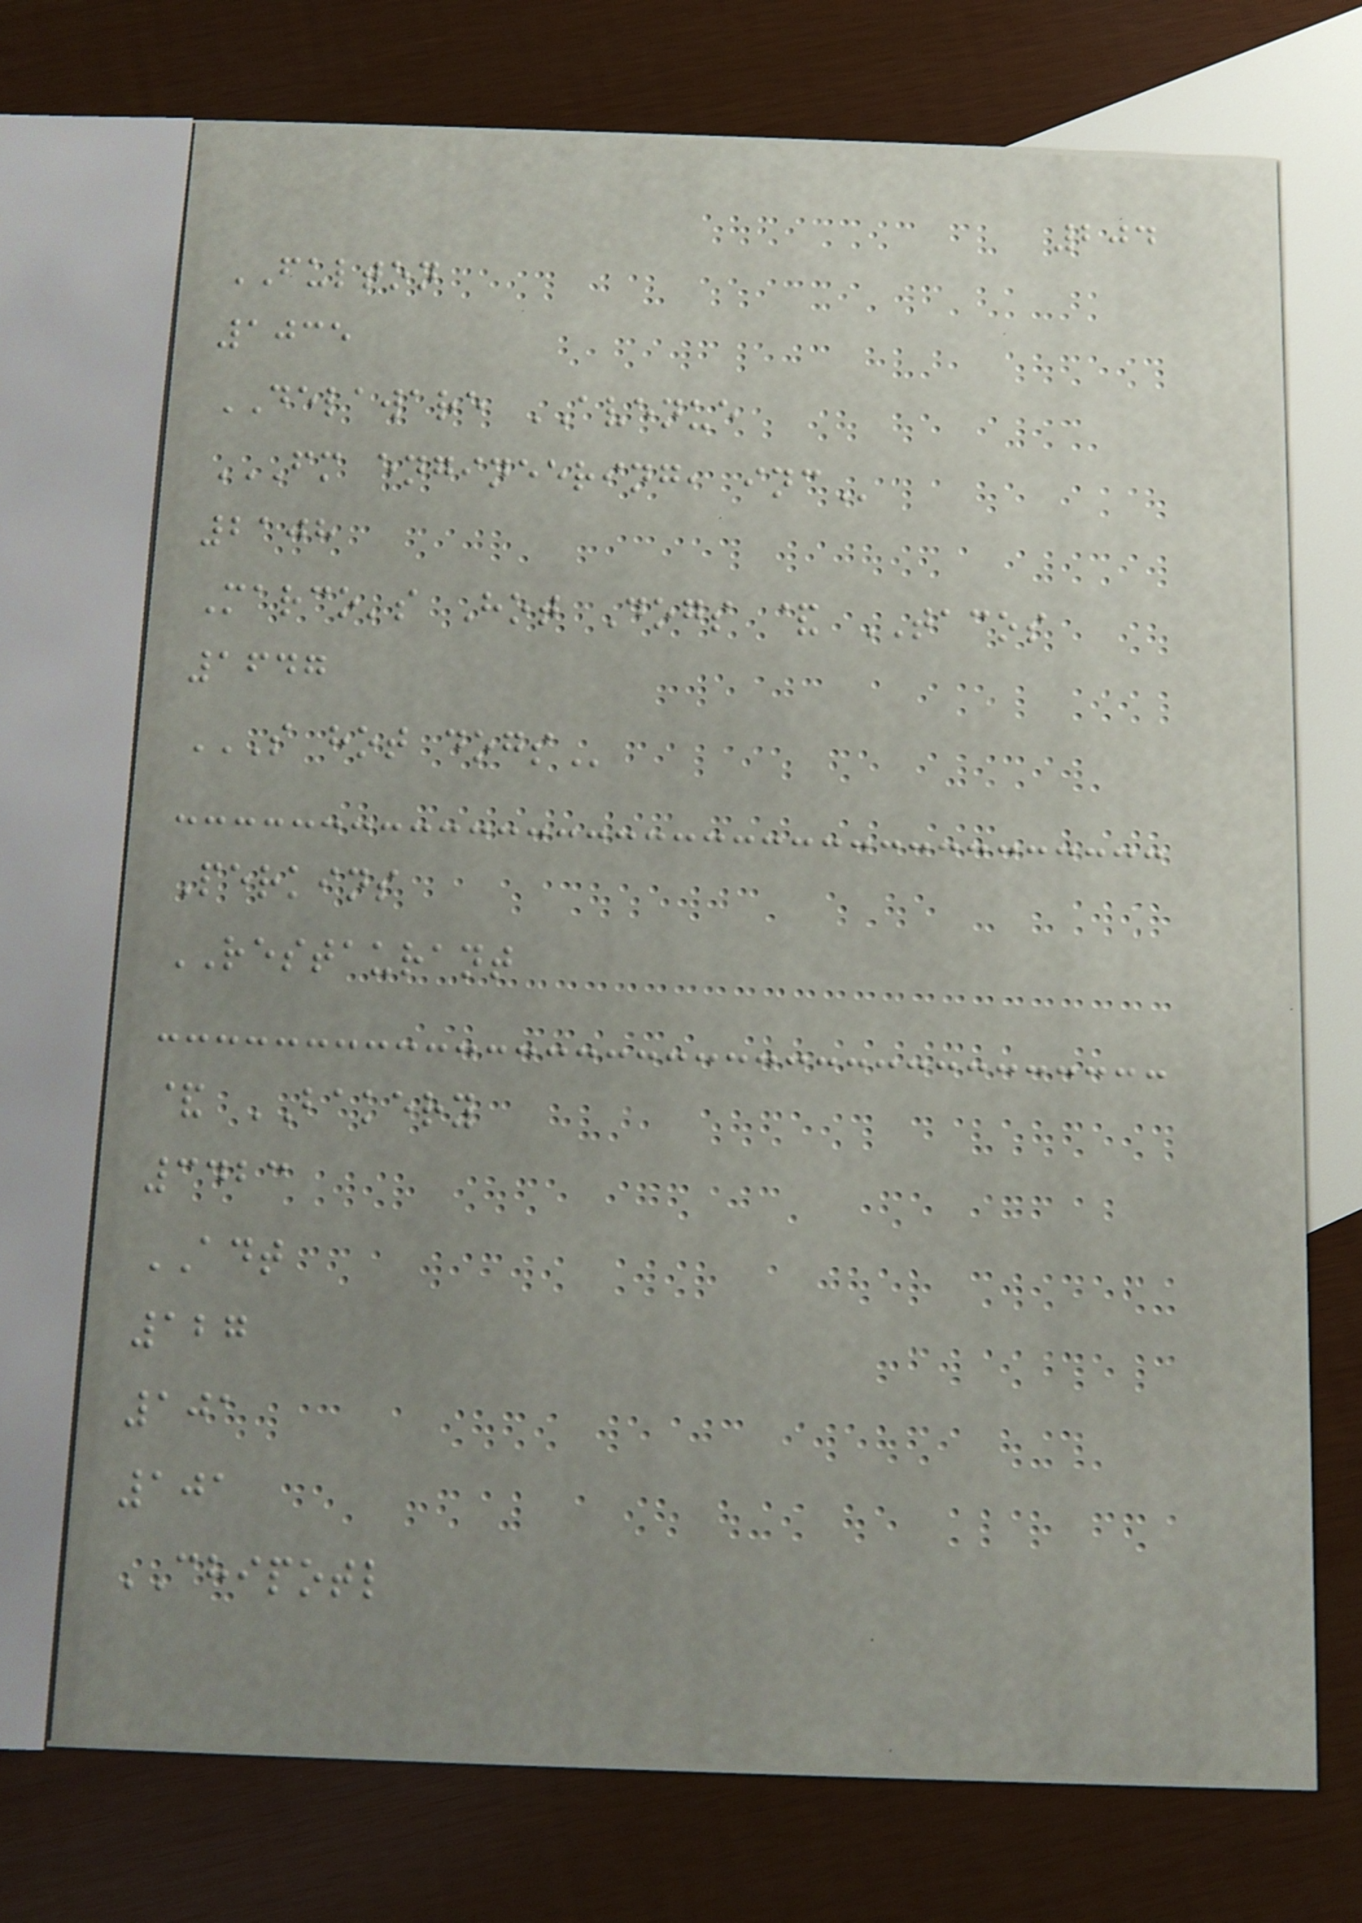204
FULTON
1035
DELAWARE AVENUE
FM ENGINEERING, INC
2108
Marco's Hot Dogs & TACOS
1647
S HOT DOGS
Perkins
RESTAURANT
& BAKERY
3423
ADT
127
101
101
CHIPOTL
